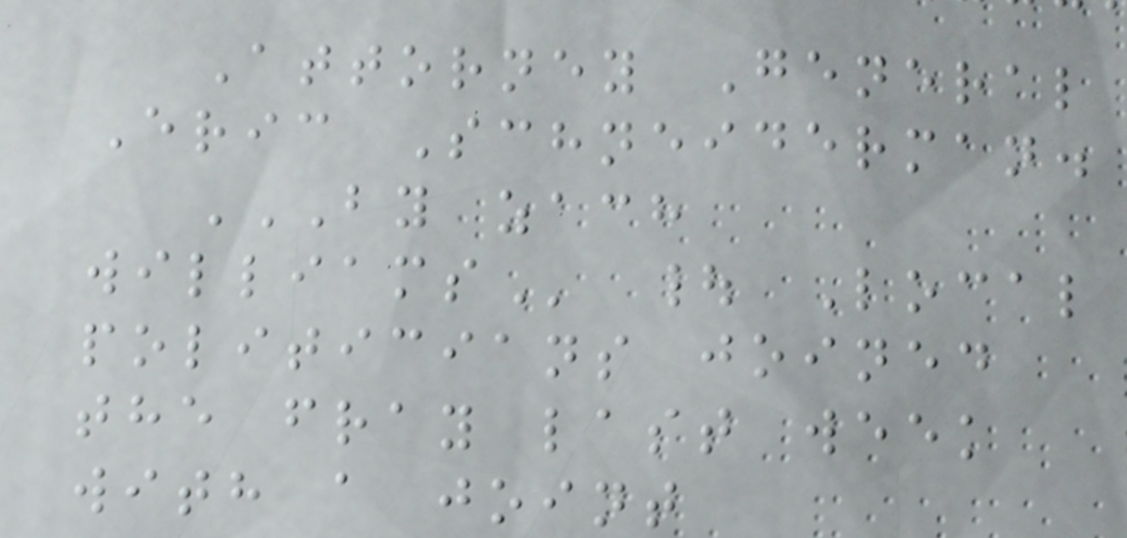Attorney General
Eric Schneiderman.
BY ZACH
WILLIAMS | Local
politicians joined
the fray last week
with a joint
